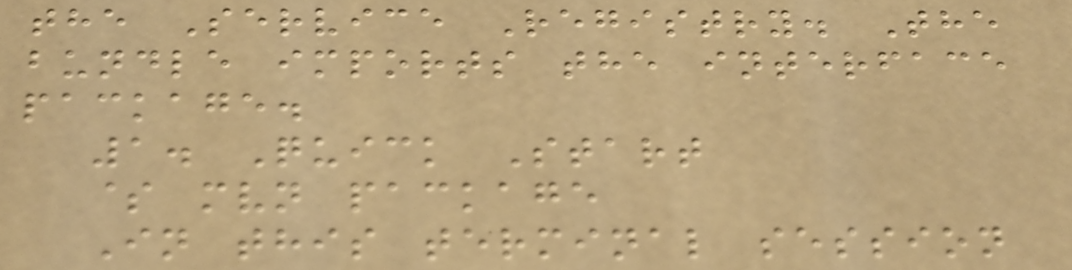the Service Registry. The
bundle imports the interface
package.
1. Quick Start
$ mvn package
In this terminal session
